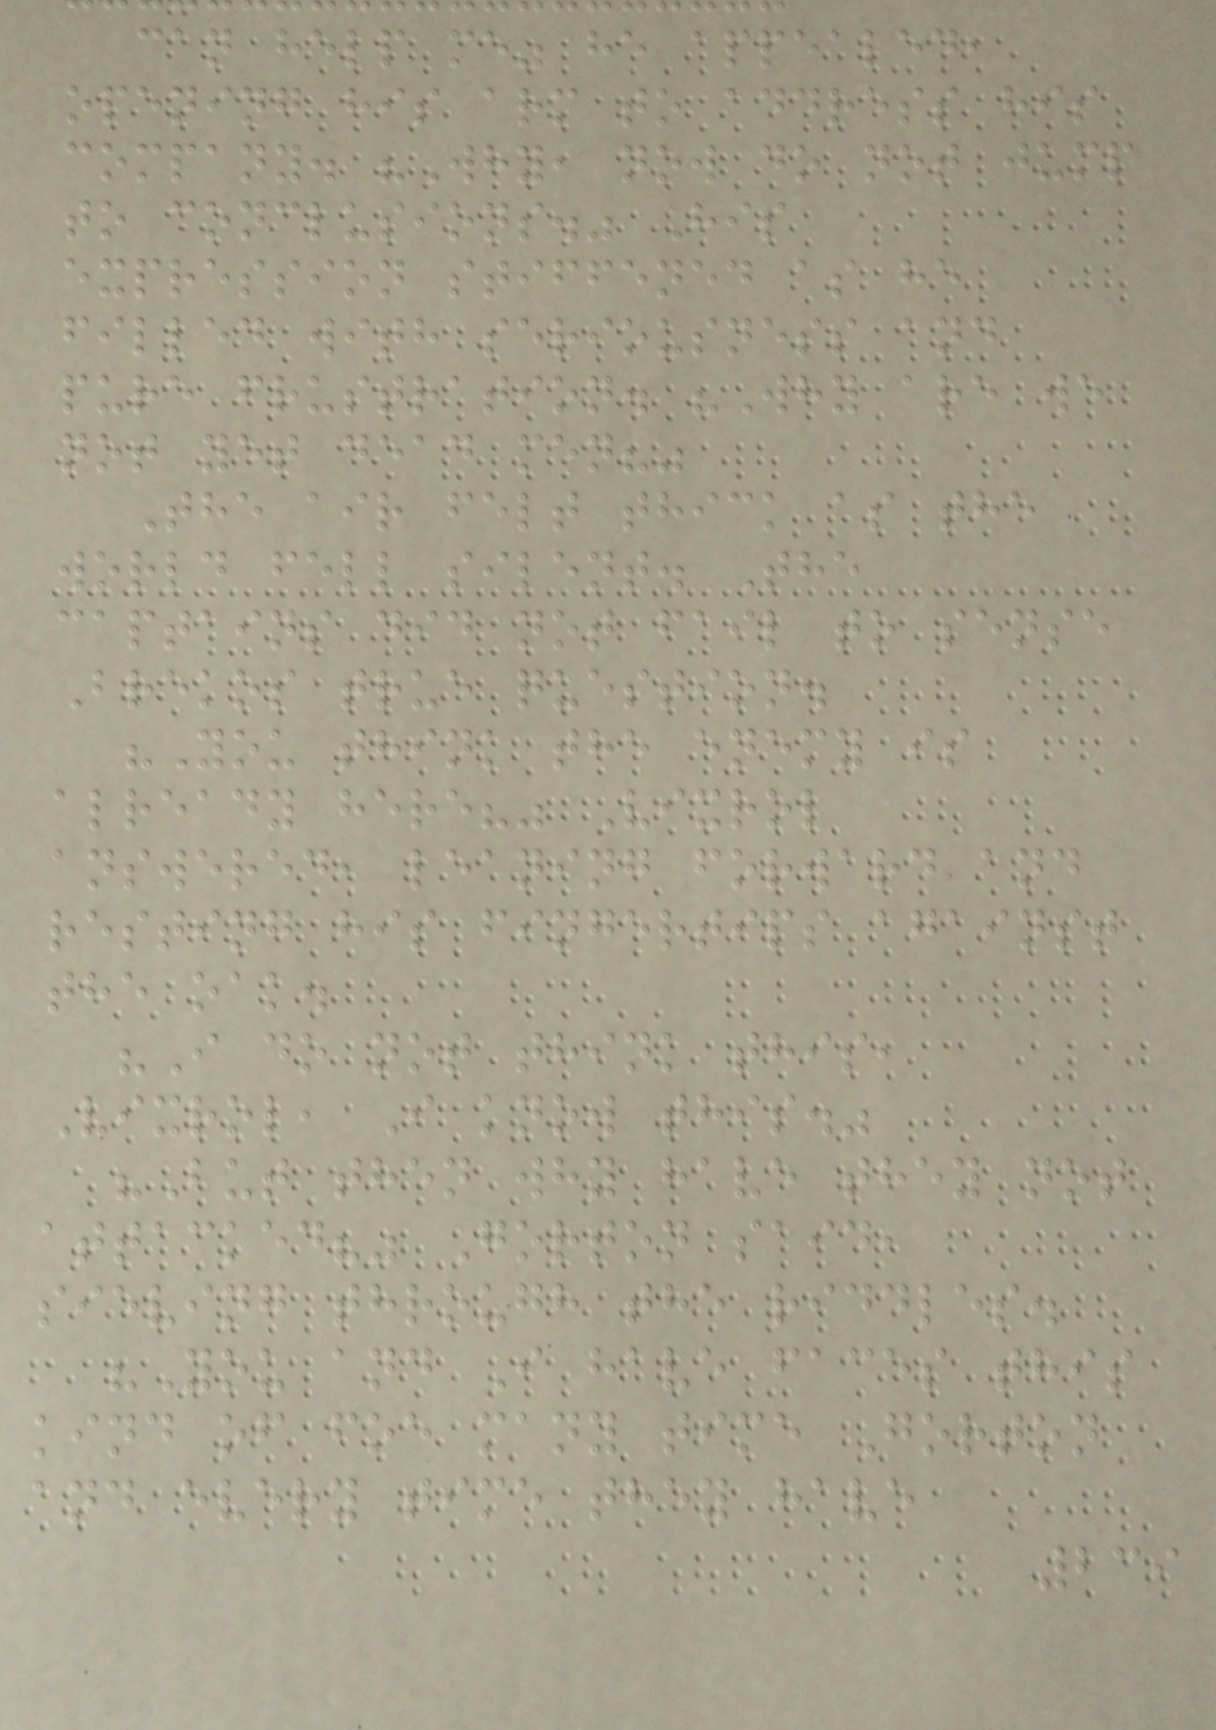can help me" he appealed,
opening his arm to address his
company. "Why, now do not jump
to conclusions." His
expression stiffened as he
filled with seriousness and
pure frustration. "Why are we
not yet dead men?"
The air felt thick as the
world fell silent. The
captains did not fail to sense
Brekos true question.
"You think the enemy is
already here?" Vixrol
answered, leaning forward and
resting his fingertips against
the oak.
"I do not think this,
Vixrol, I know this."
"But then why have they not
attacked?" Gorton said,
sieving through the riddles.
"You and I have faces this
kind of foe many time Gorton
and every time they have
239
